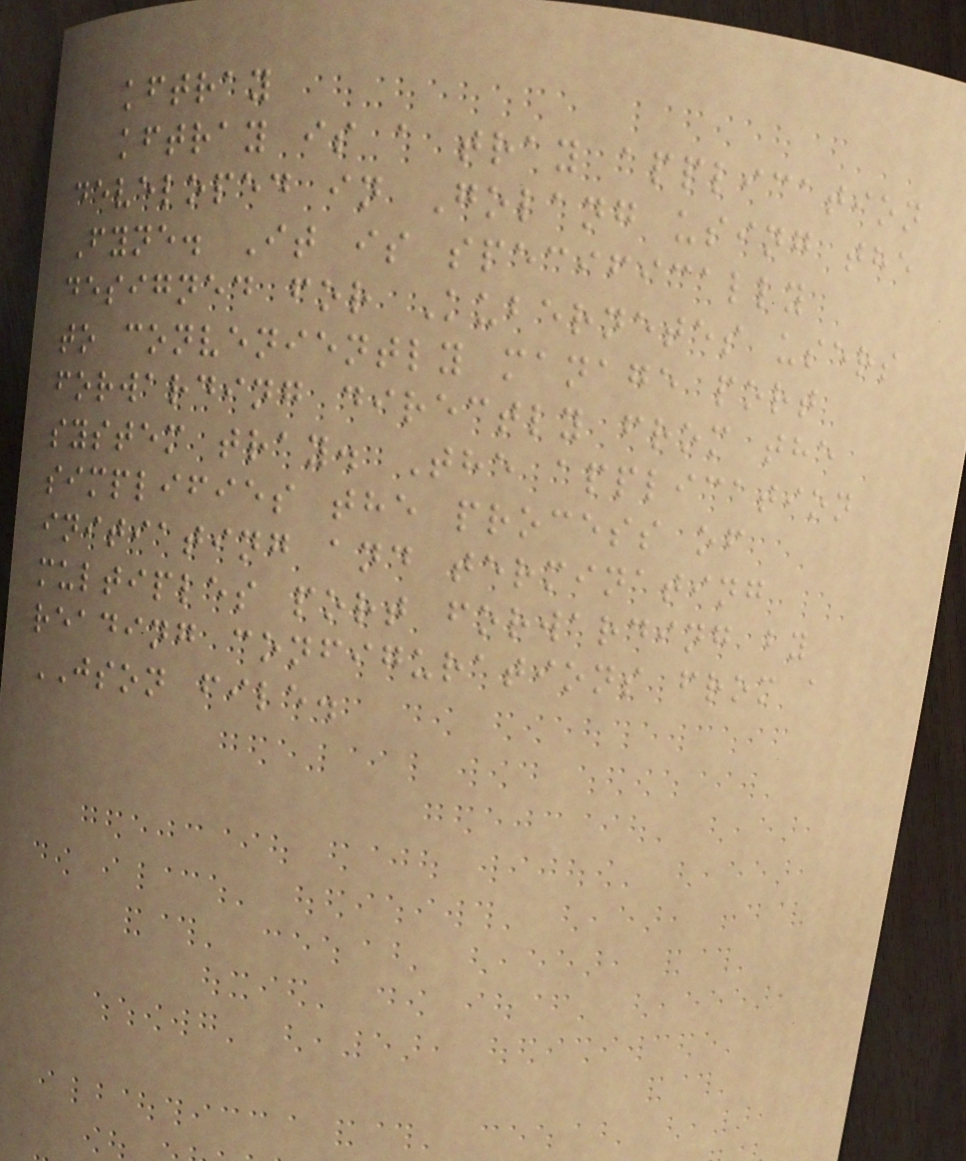kftray
kftray is a tray application
developed in Golang using the
Fyne. It is specifically
designed for Kubernetes users
to conveniently manage port
forwarding directly from the
system tray. The application
simplifies the process of
initiating and terminating
multiples port forwarding by
reading configurations from a
JSON file.
